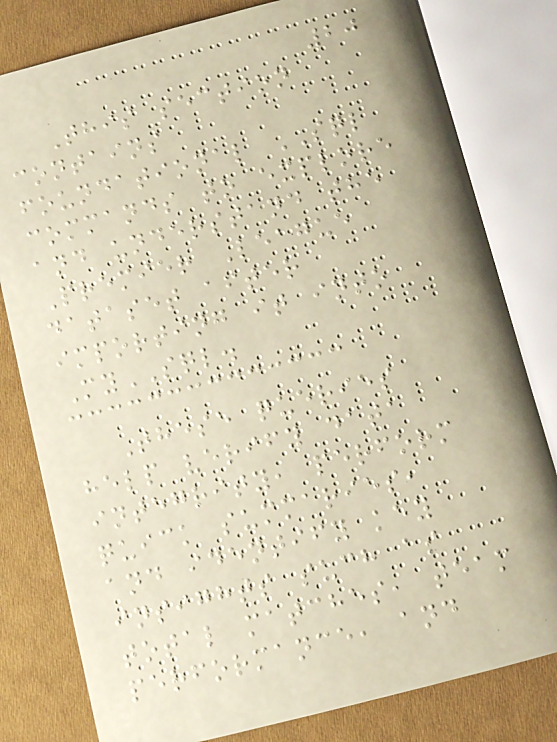20
This section
contains
foundational SQL
commands to explore
and understand the
Premier League
dataset after
importing it into
MySQL.
These queries
help verify data
integrity, perform
quick summaries,
and identify key
insights such as
total matches, team
performance, and
